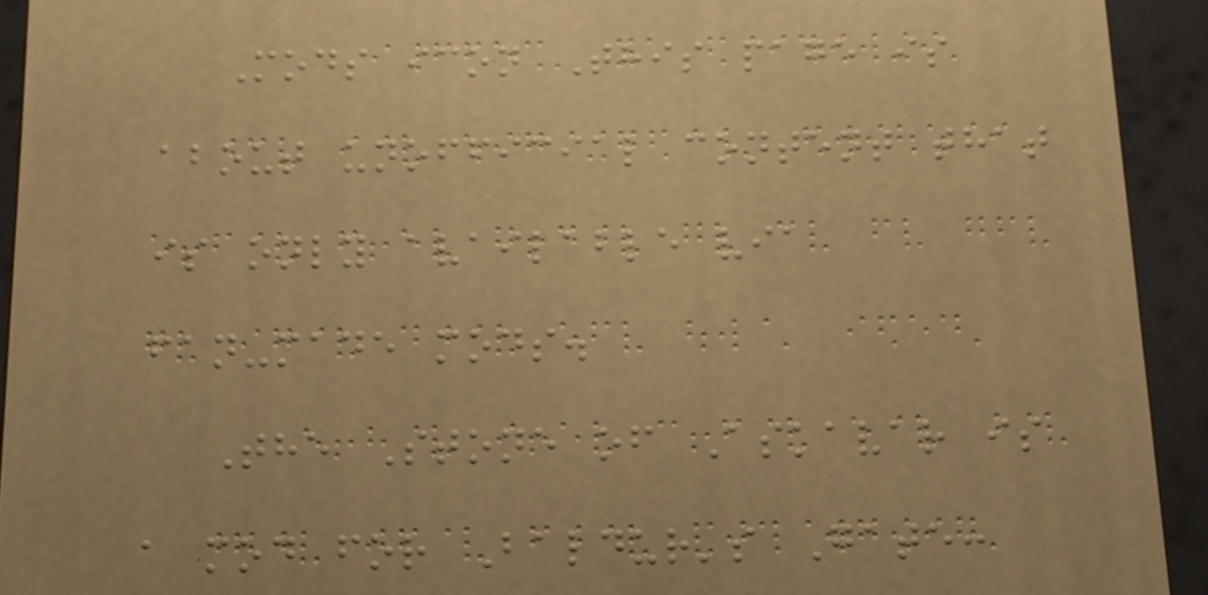Mods icon This page is
about unofficial content that
is only available via
fan-made mods.
The Stone of Askavar is
a mod for Baldur's Gate:
